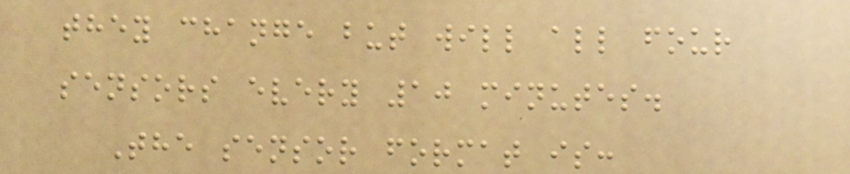they change but will all four
sensors every 10 minutes.
The sensor format is:
